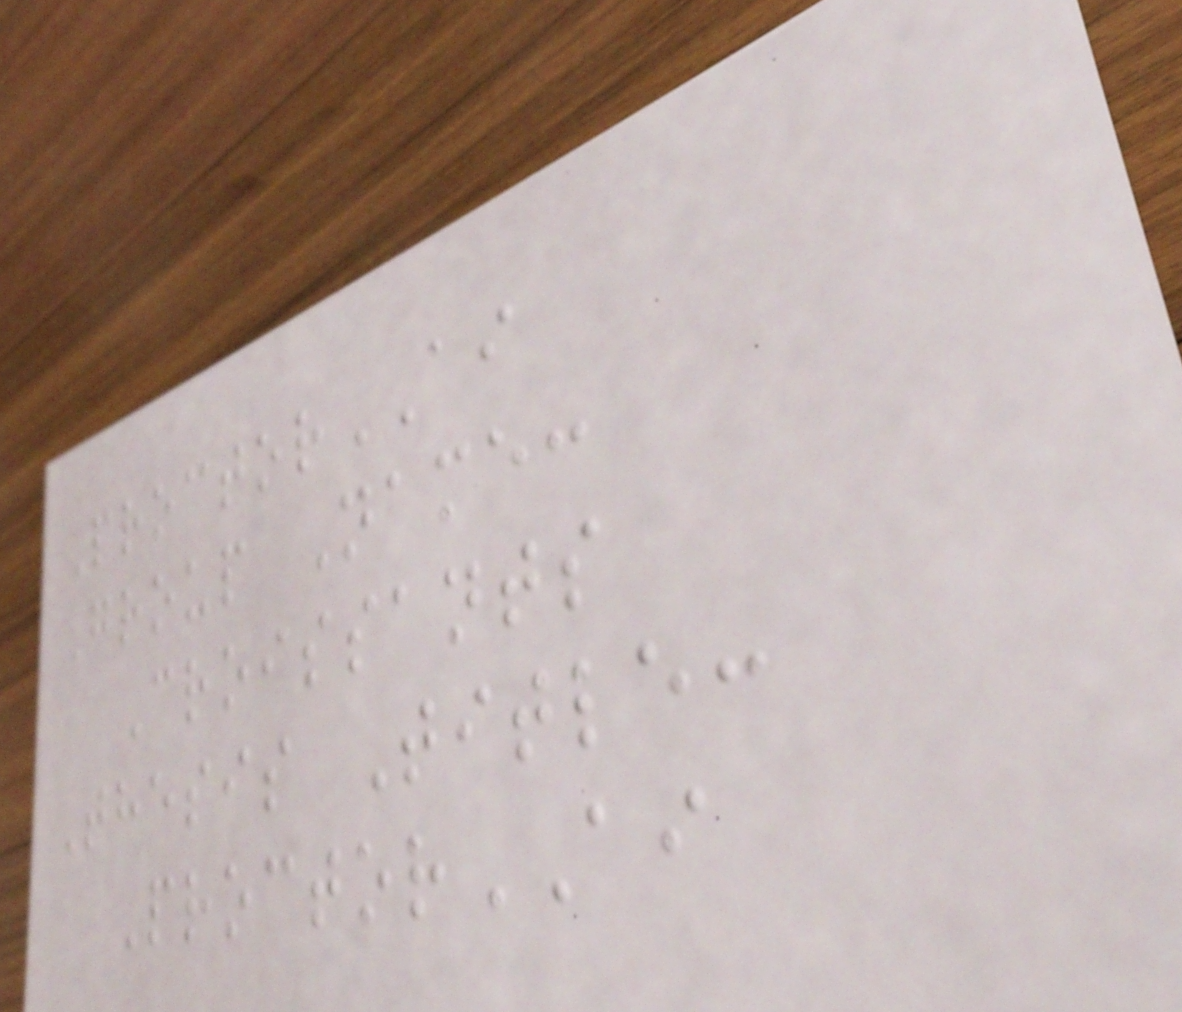ProctorAI
Group Name:
Croissants
Thesis Title:
ProctorAI
